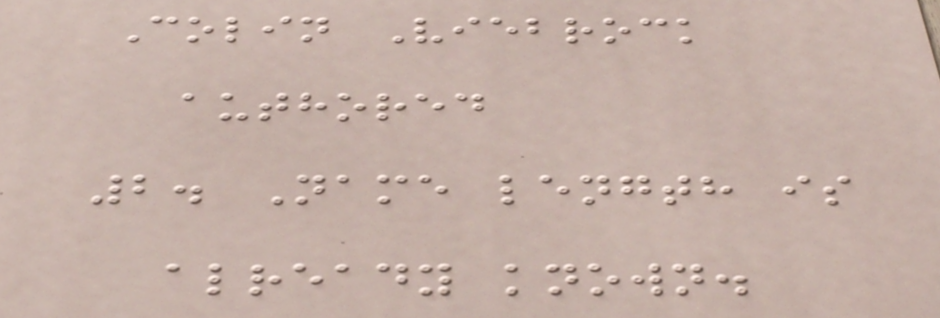Colin Viebrock
authored
2. Name length is
already known.
